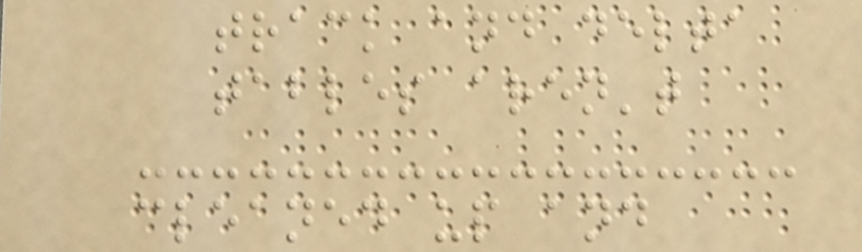track and delta
tables aren't
cleaned up and
